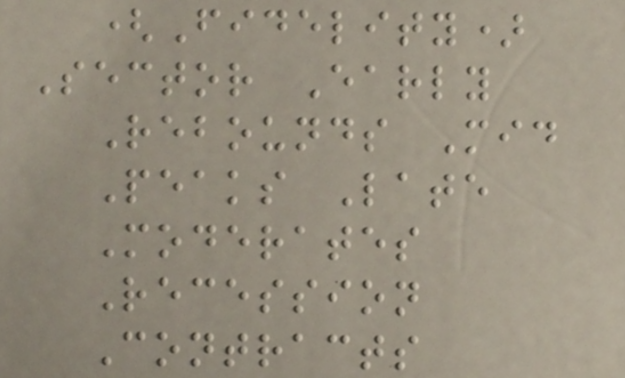(Fidelity)
Sector Early
Rebounds Mid
Peaks Late
Moderates
Recession
Contracts
